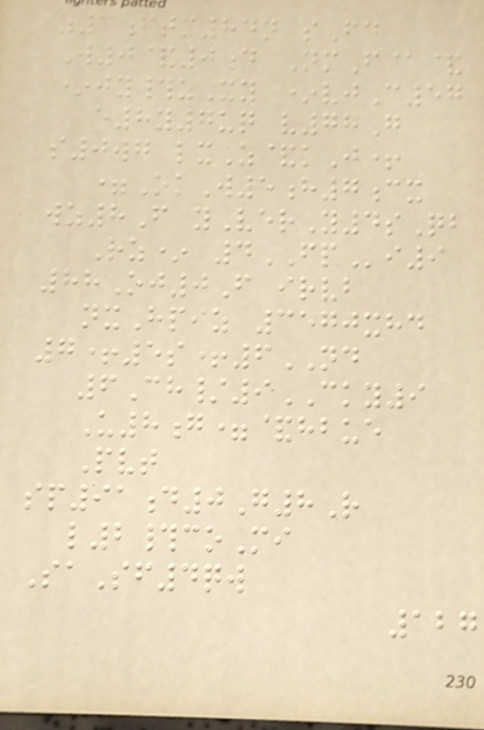z3ftm84n sFd
W0&0d NmF@&
*jy#zXy *vjC57
e8y7uq v78G
s0wg lxZ&kJ+
=OkW5h7cx
wz8F yVerY4sQb
Rz* 4FPi9
88Oj0F irvb
nxHpiz 3570xhd
7+5s+6ND
6Ch/9CKY9
U8g=&hbue
Pvt
sp91d0G8R
l2#coMi
SaSf4qw
127
